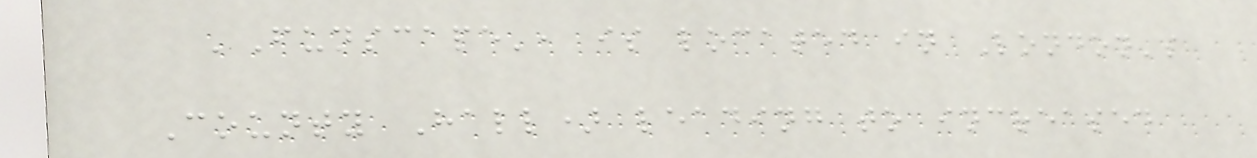'Funscape', is located in London's
County Hall) leading to increased
